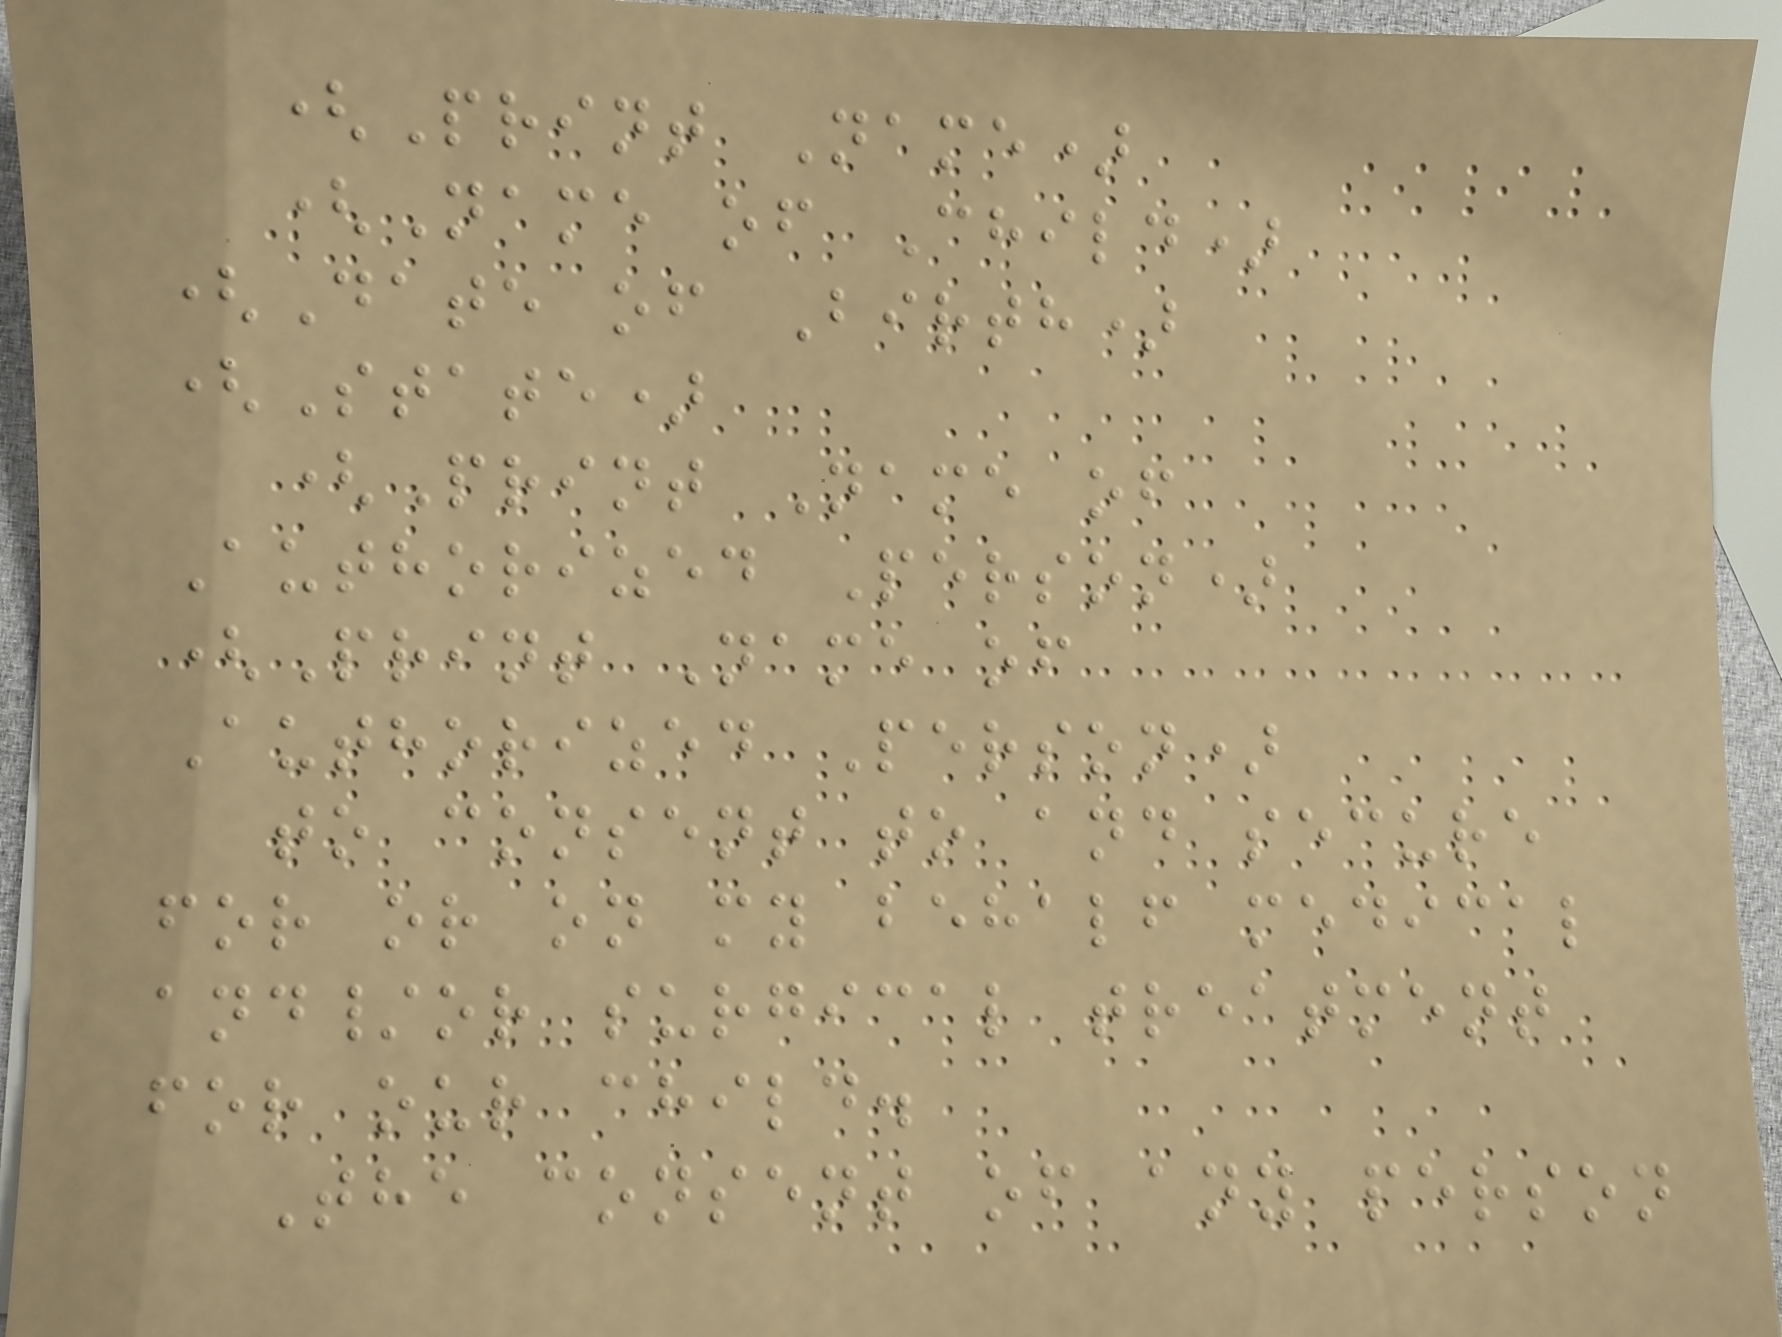(Print Name)
(Name of Child)
(Date of Birth)
(State)
(Print Name of
Authorized Person)
(Print Name of
Authorized Person)
to consent to and secure
for or on my behalf medical
and/or surgical treatment
for our child.
The consent of any person
